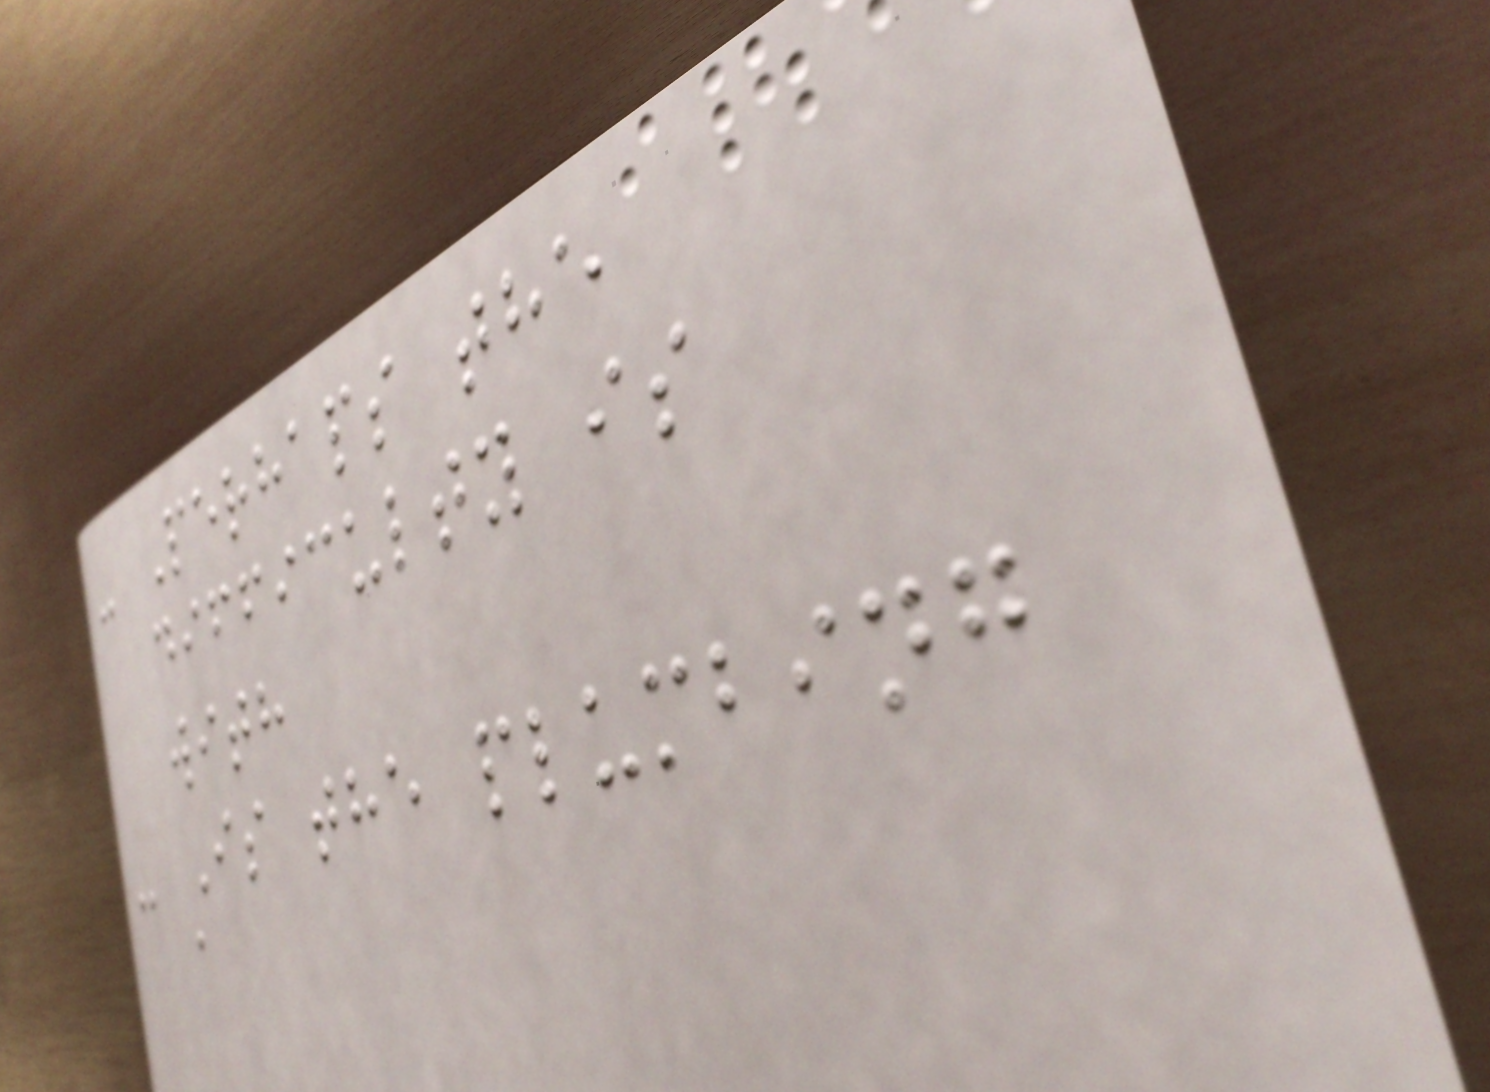- Perhaps the
difficulty is
with
- Is the plumbing
a
